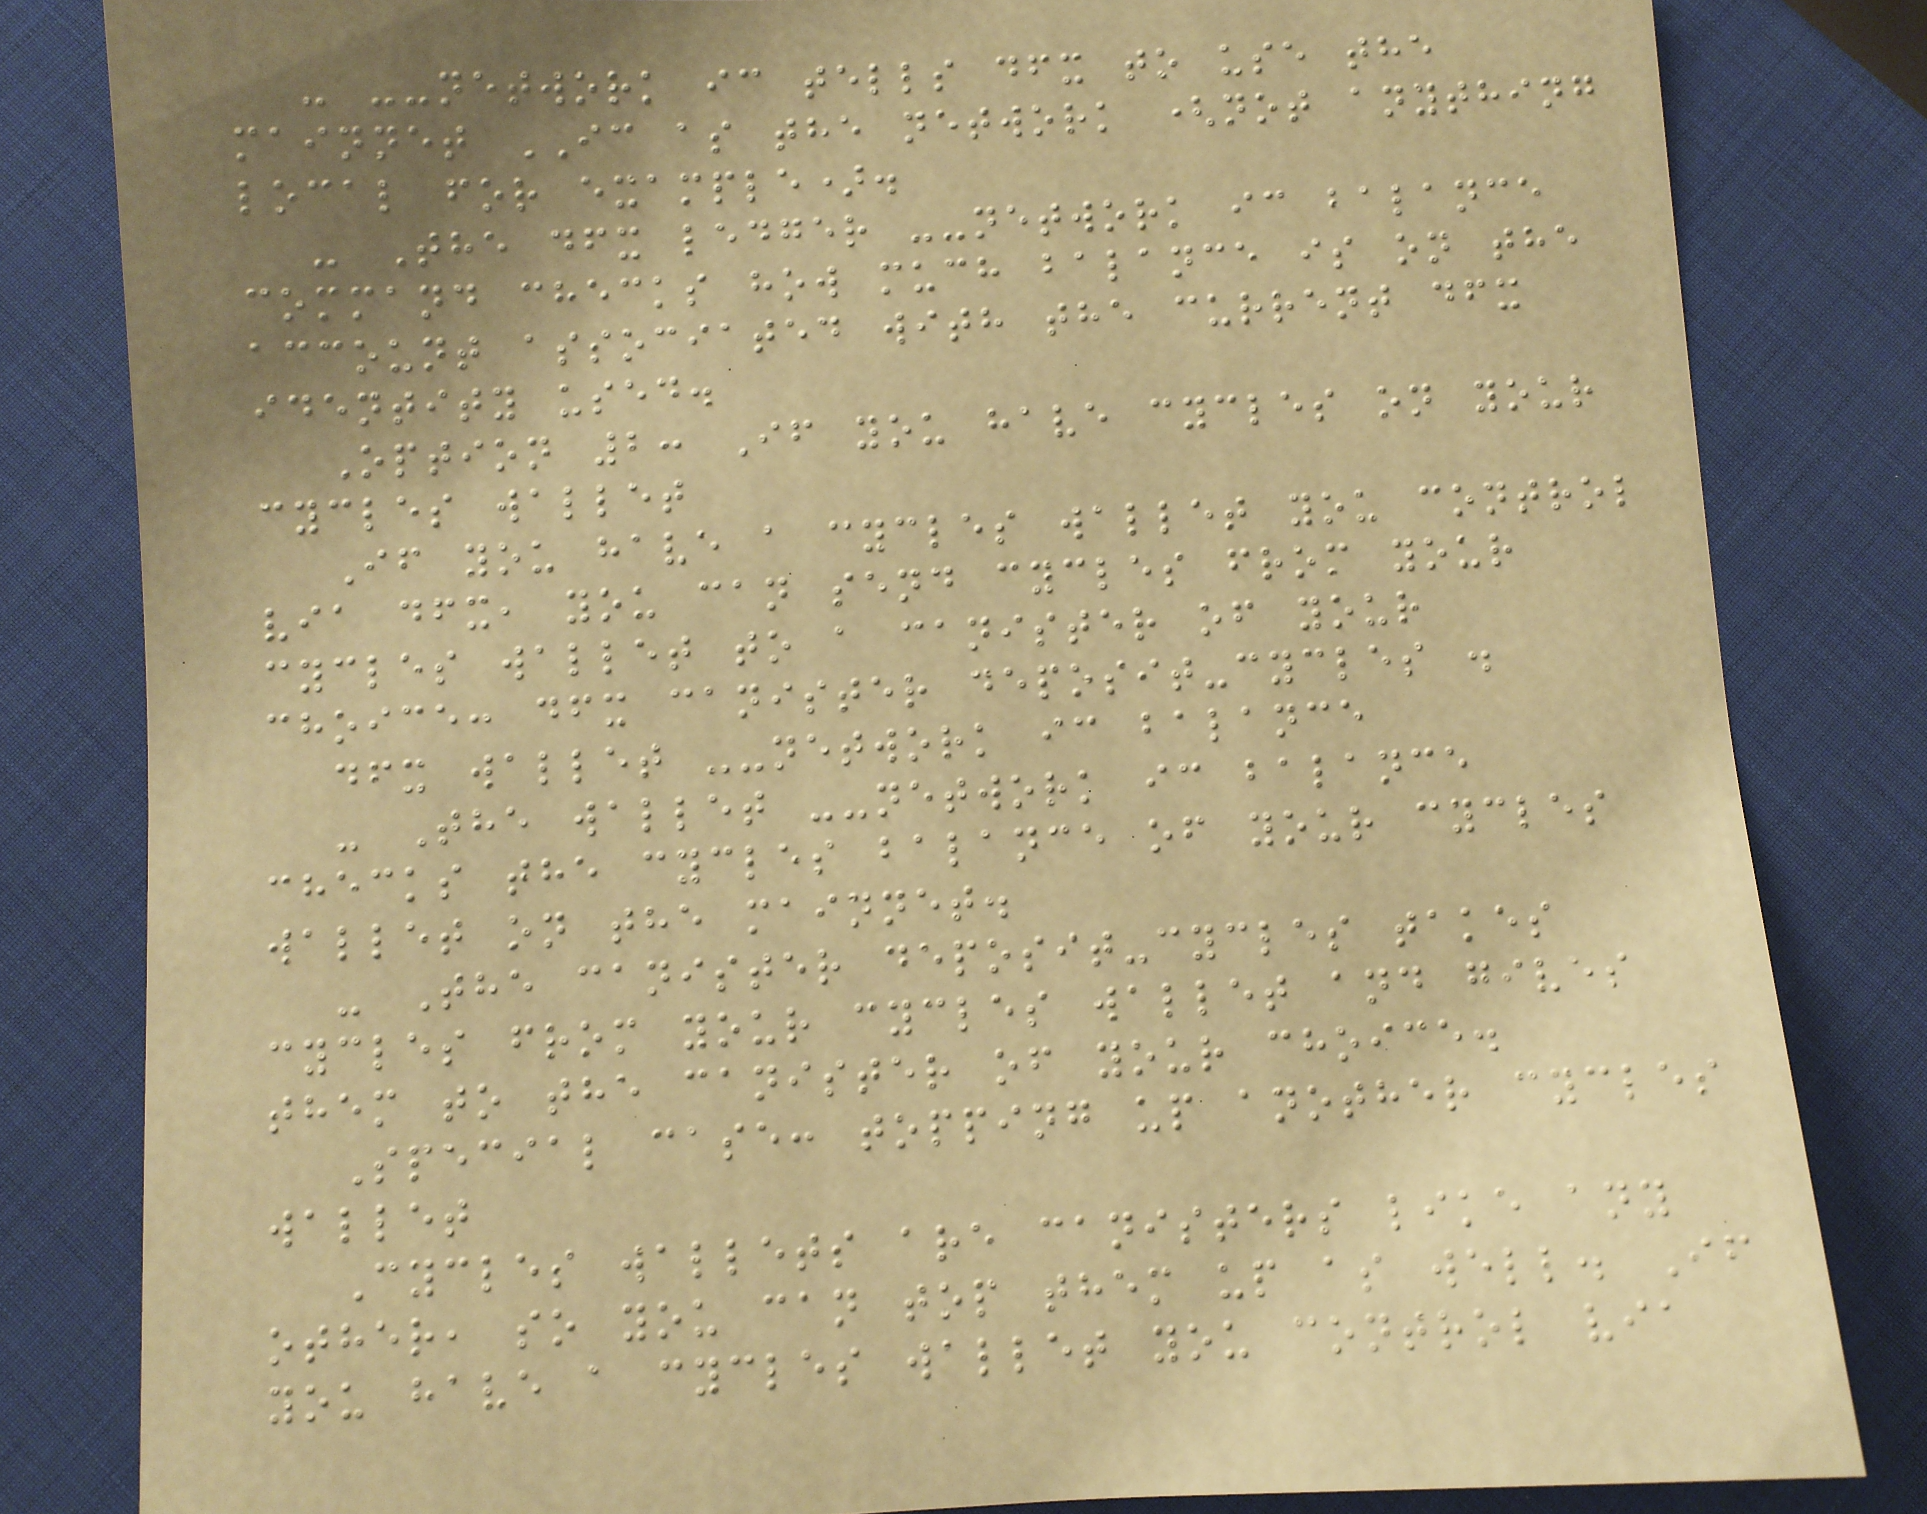- --network ic tells dfx to use the
mainnet IC as the network (not anything
local for example).
- The dfx ledger --network ic balance
command checks how much balance is on the
account associated with the current dfx
identity used.
Option 2: If you have cycles on your
cycles wallet
If you have a cycles wallet you control
via dfx, you can send cycles from your
cycles wallet to a canister of your
choice: dfx canister deposit-cycles .
dfx wallet --network ic balance
- The wallet --network ic balance
checks the cycles balance of your cycles
wallet on the mainnet.
- The canister deposit-cycles takes
cycles from your cycles wallet and gives
them to the canister of your choice.
Special case: topping up another cycles
wallet
Cycles wallets are canisters like any
other, so you can top them up as well. If
you have a cycles wallet you control via
